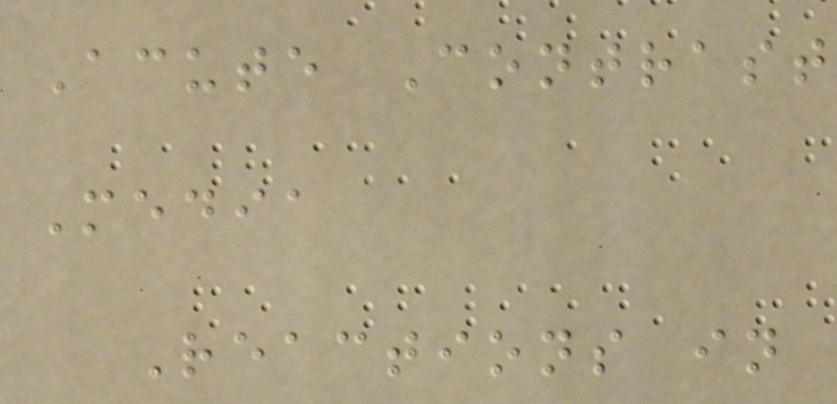Acute Contrast
Media
Reactions in
